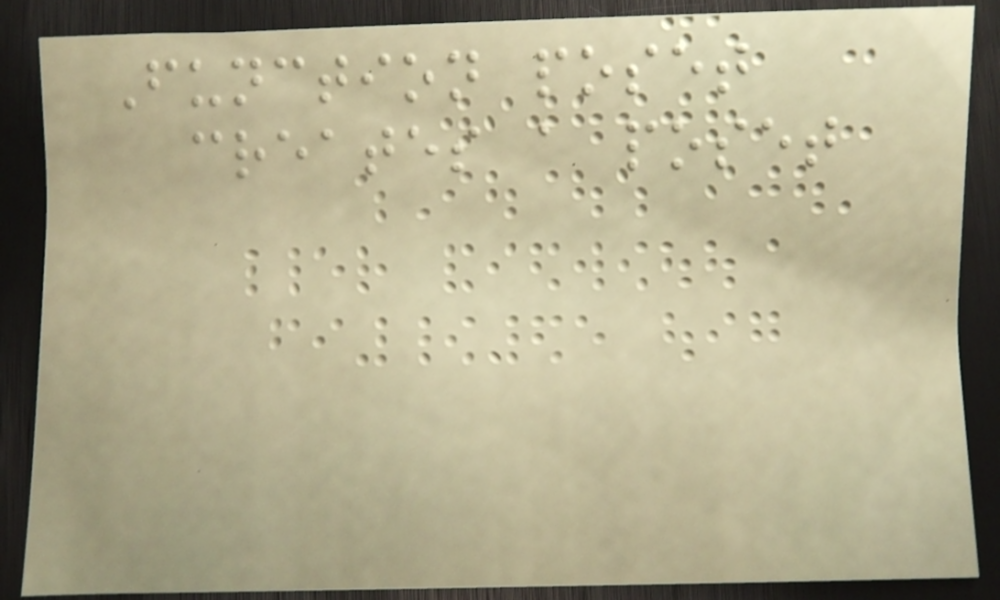Function poset
creates a poset
